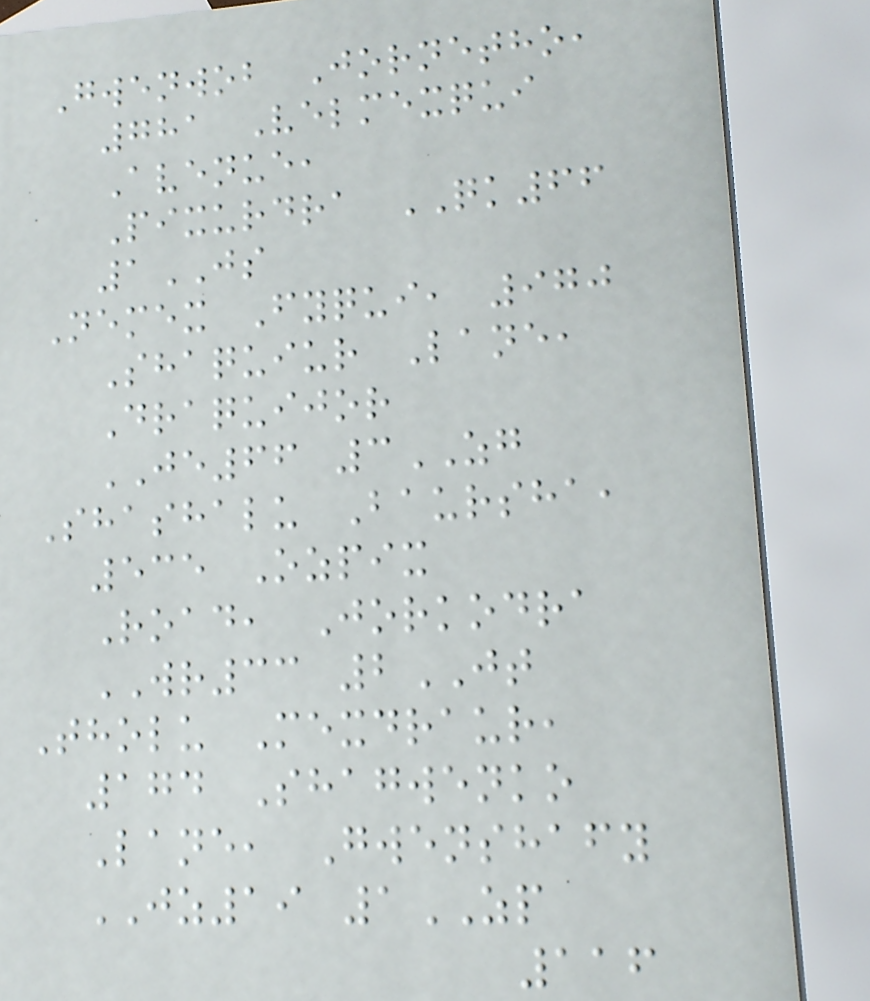Gwenwob Jornetho,
781 Velmexqui
Avenue,
Pixurdra QK66
1JS
Nemex Fyqui, 970
Shaquiur Lane,
Draquijor
JE66 3ZG
Shashalu Baursha,
535 Ozpix
Road, Jorkodra
WR33 2JT
Tholu Mexdraur,
174 Shagwenko
Lane, Gwenshafy
JZ19 1ZP
116
